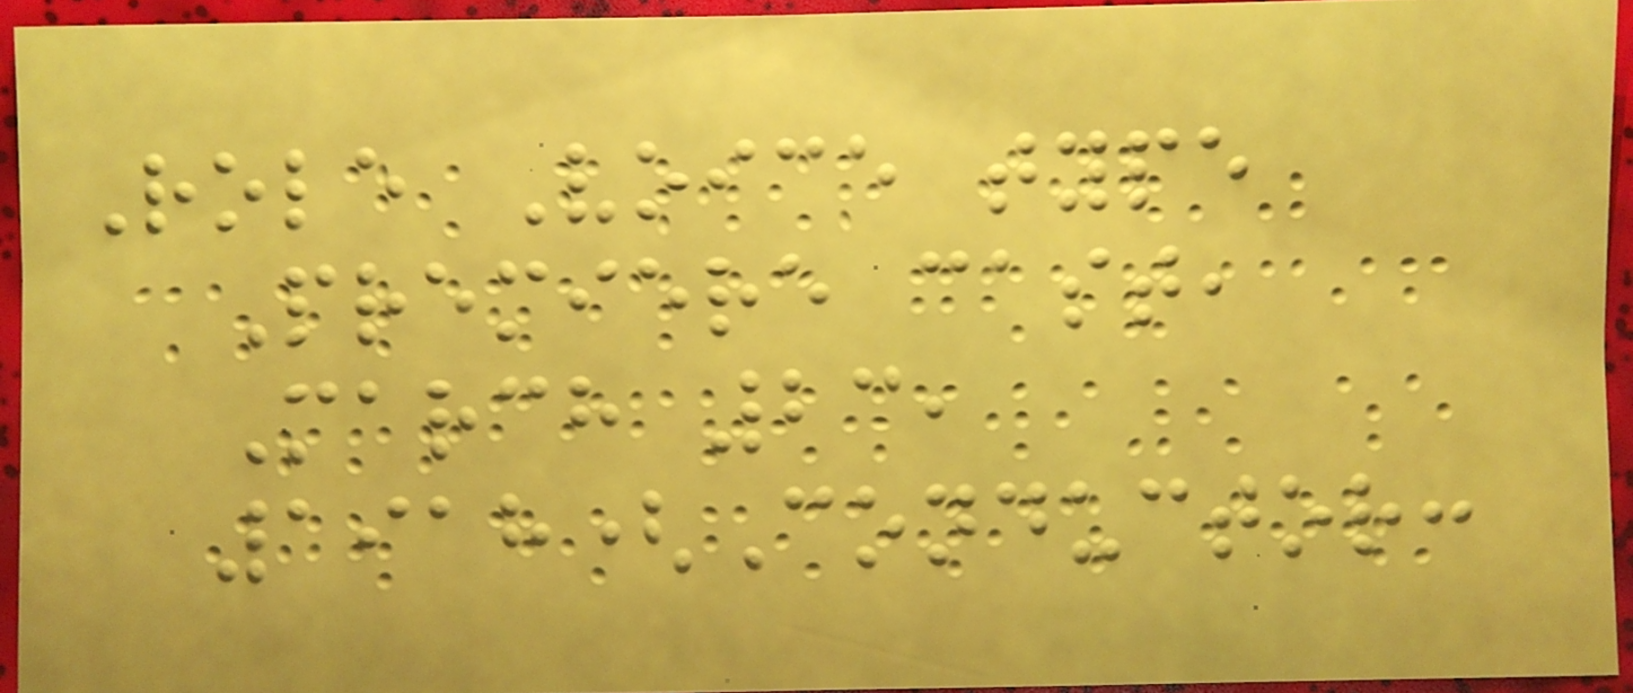Role Voice type
Premiere cast,
March 23,
1918(Conductor:
